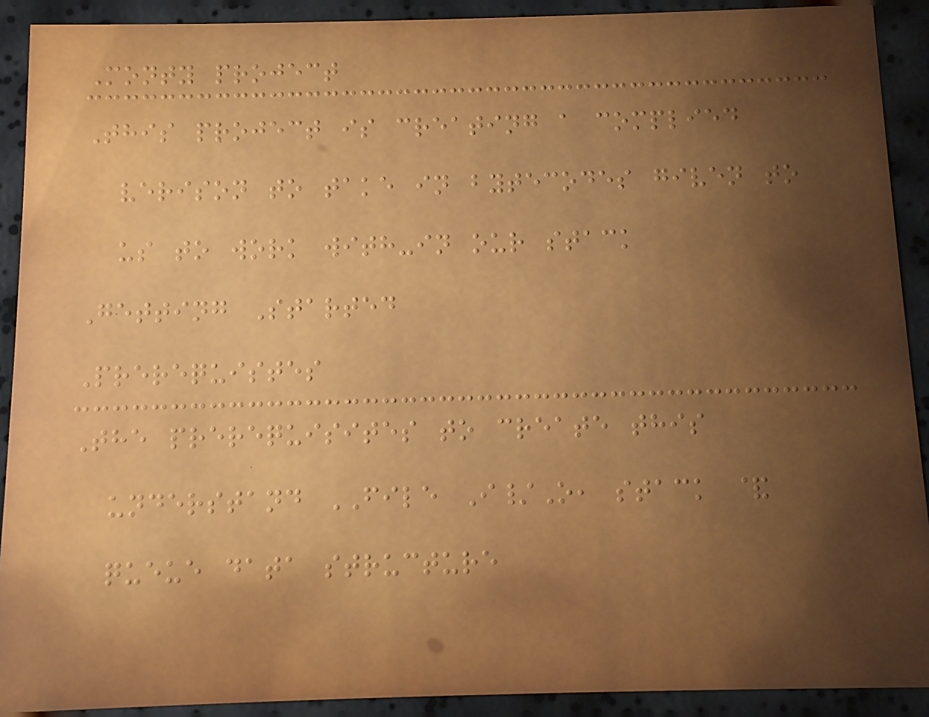Monty project
This project is creating a complied
verison to take in bytecodes given to
us to work with-in our stack
Getting Started
Prerequistes
The prerequisites to create this
understand FILE I/O, stack &
queue data structure
